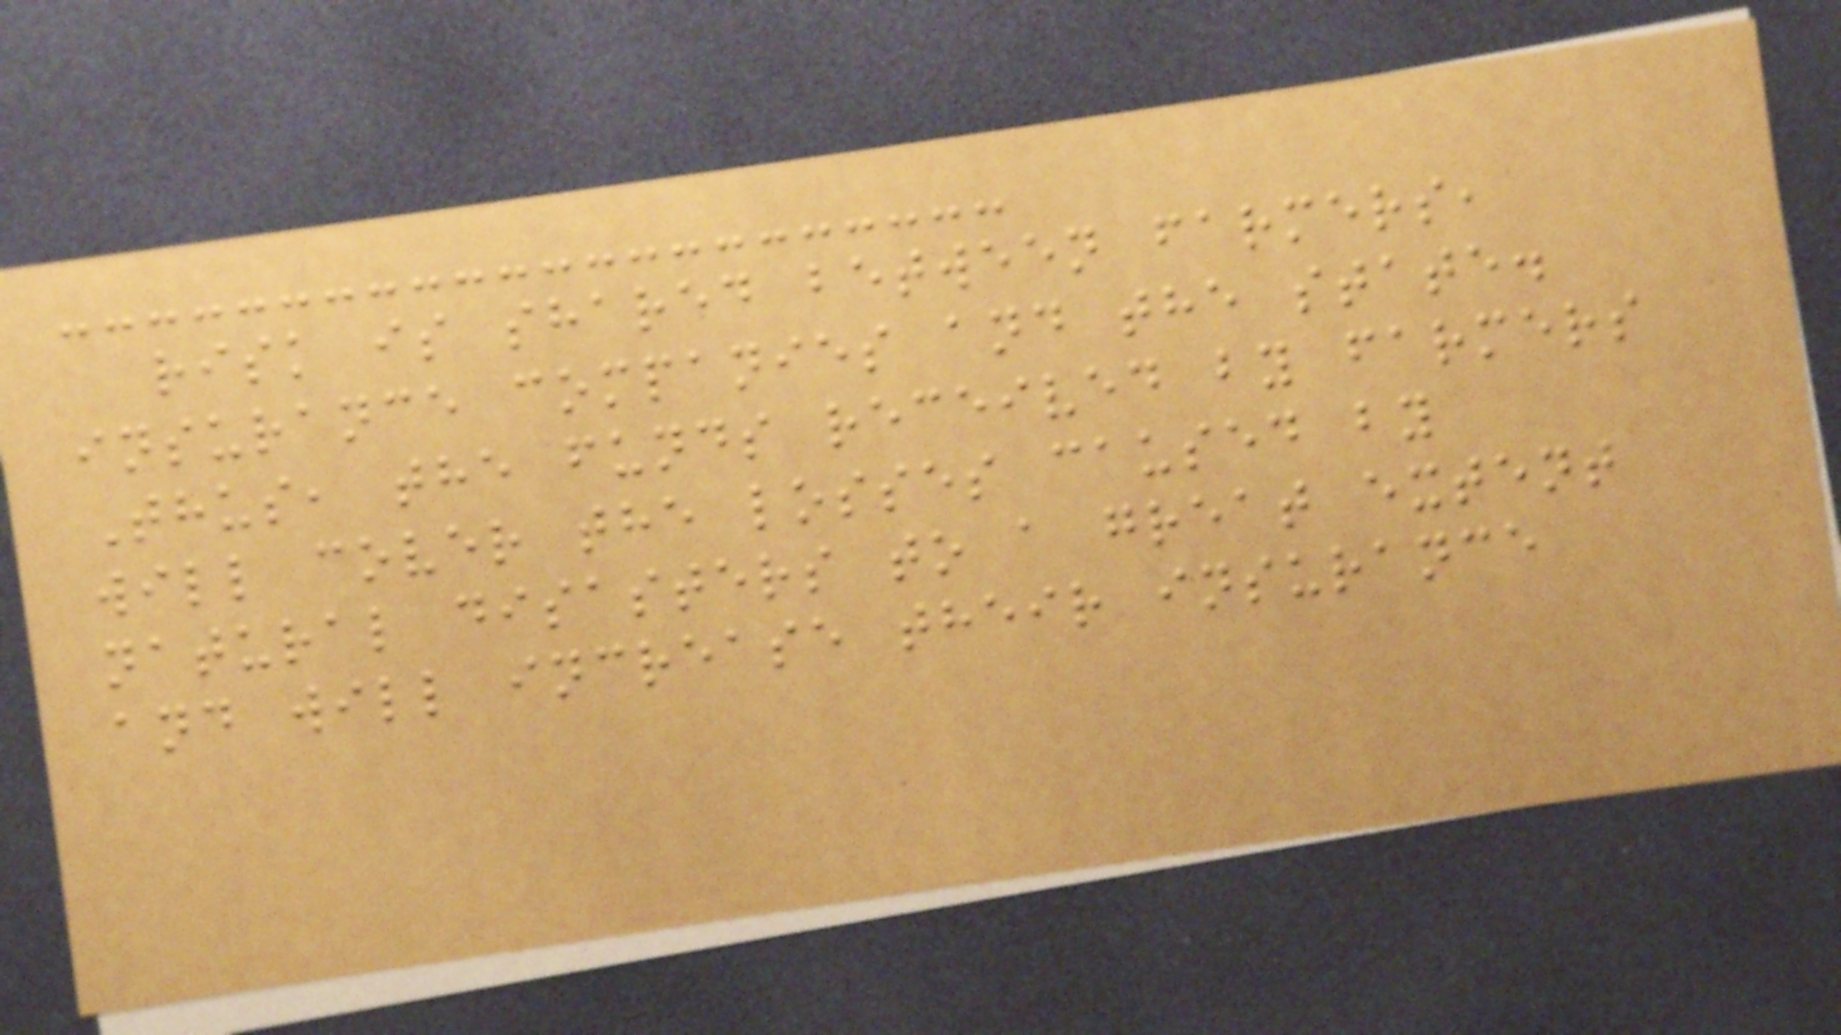risk is shared between farmers,
insurance companies and the state.
Thus, the funds received by farmers
will cover the losses caused by
natural disasters to a great extent
and will increase their insurance
